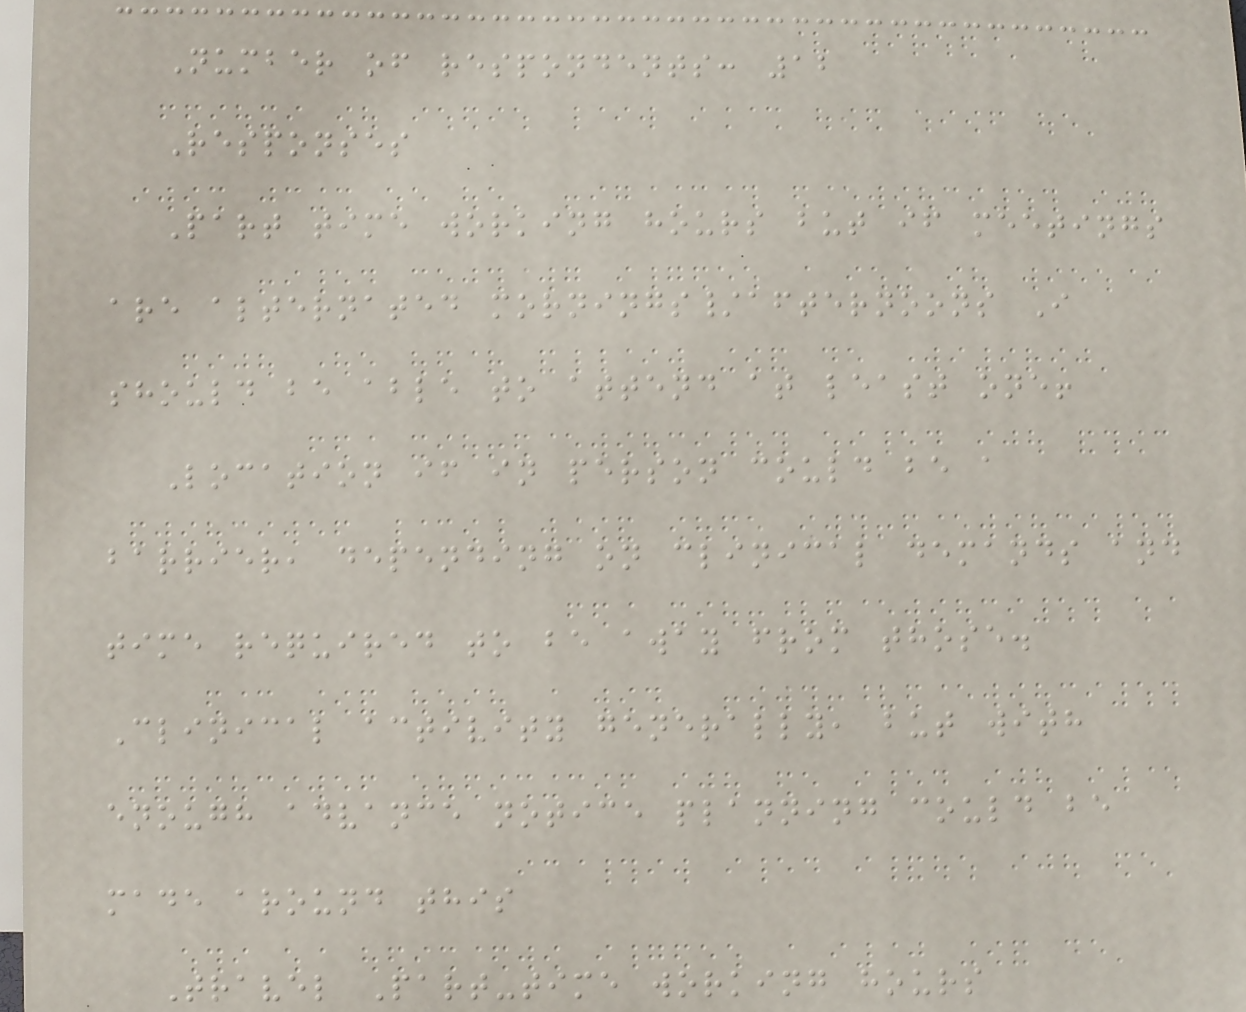Number of respondents: 12
Responses
Part time working hours but if meetings
are alternated mornings/afternoons I
should be able to attend at least one!
Location if in person could be a
barrier, depending on clinical demands and
time required to be away from those.
Clinical activity generally, but with
enough advance notice planning could be
made around this
Travel Part-time working hours
